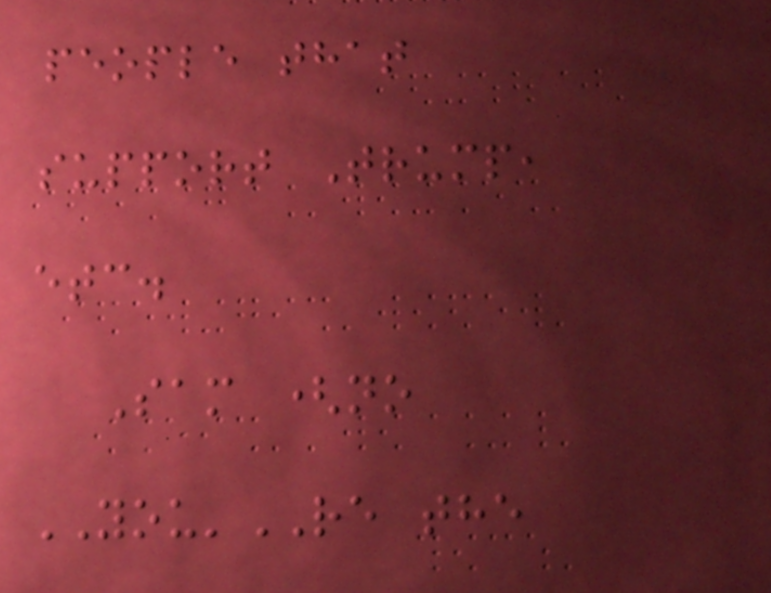people that
support Trump,
etc.
Sam (no
YOU'RE the
